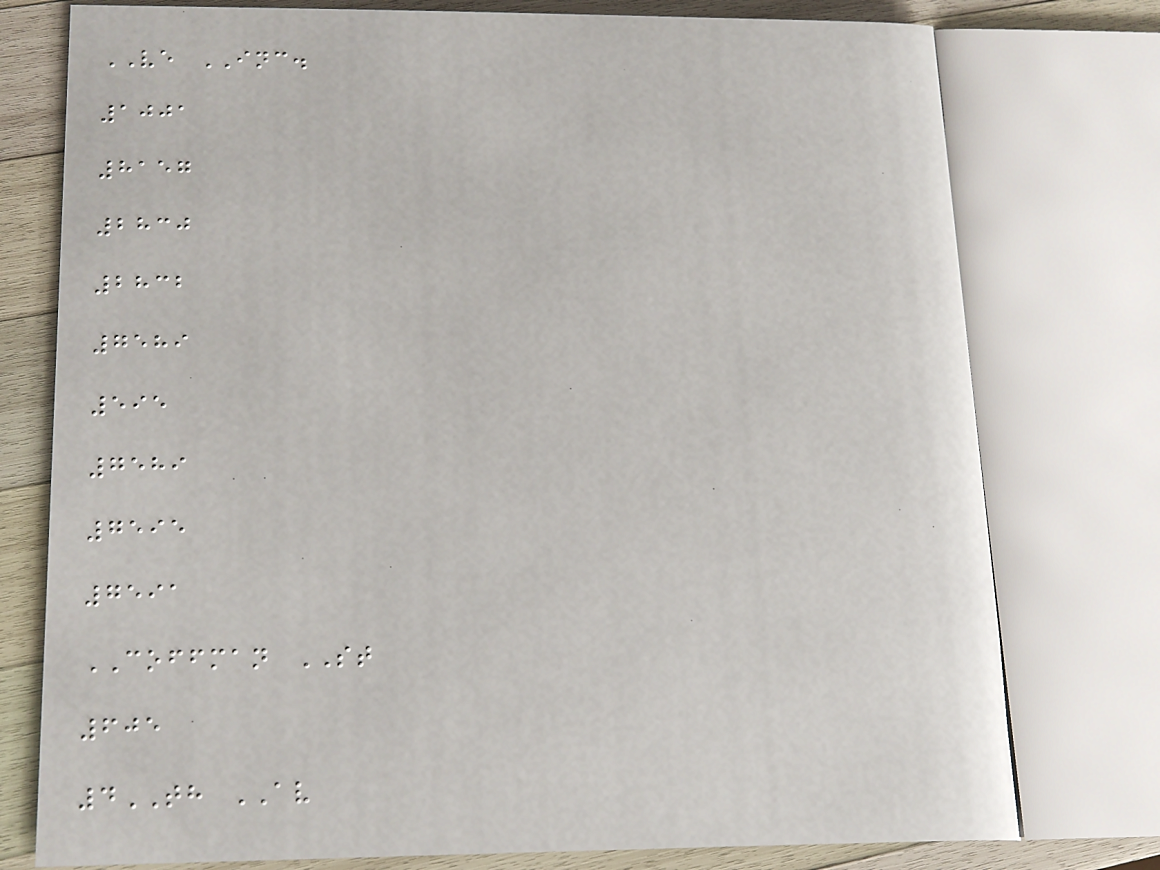VE INC.
1001
8157
2830
2832
7589
595
7589
7595
7591
COFFMAN ST
605
4TH AV
